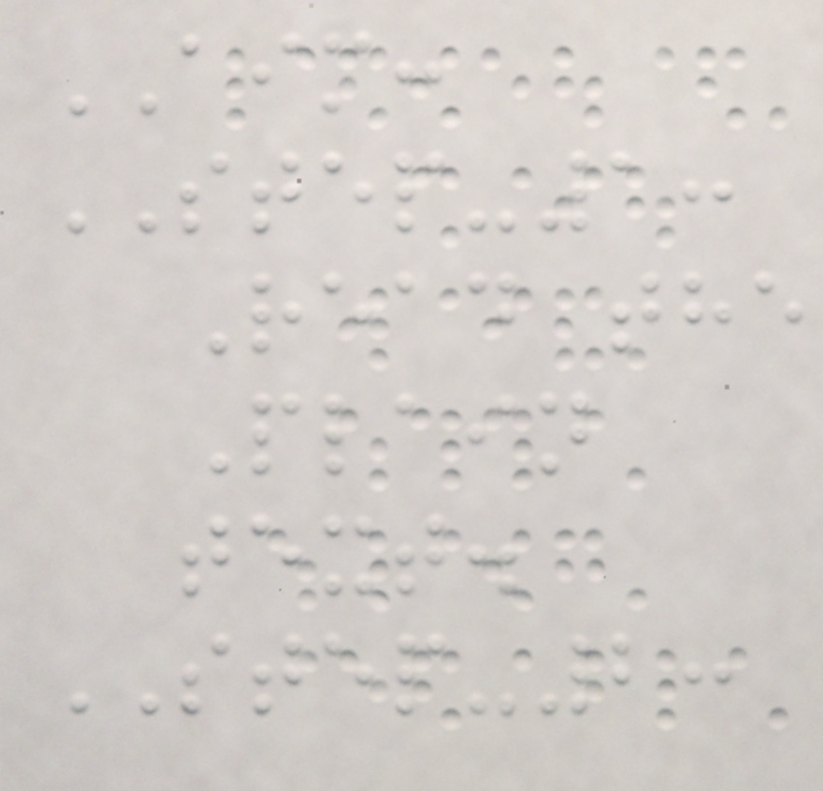AIM:
STEP-1:
Read the
Plain
text.
STEP-2:
